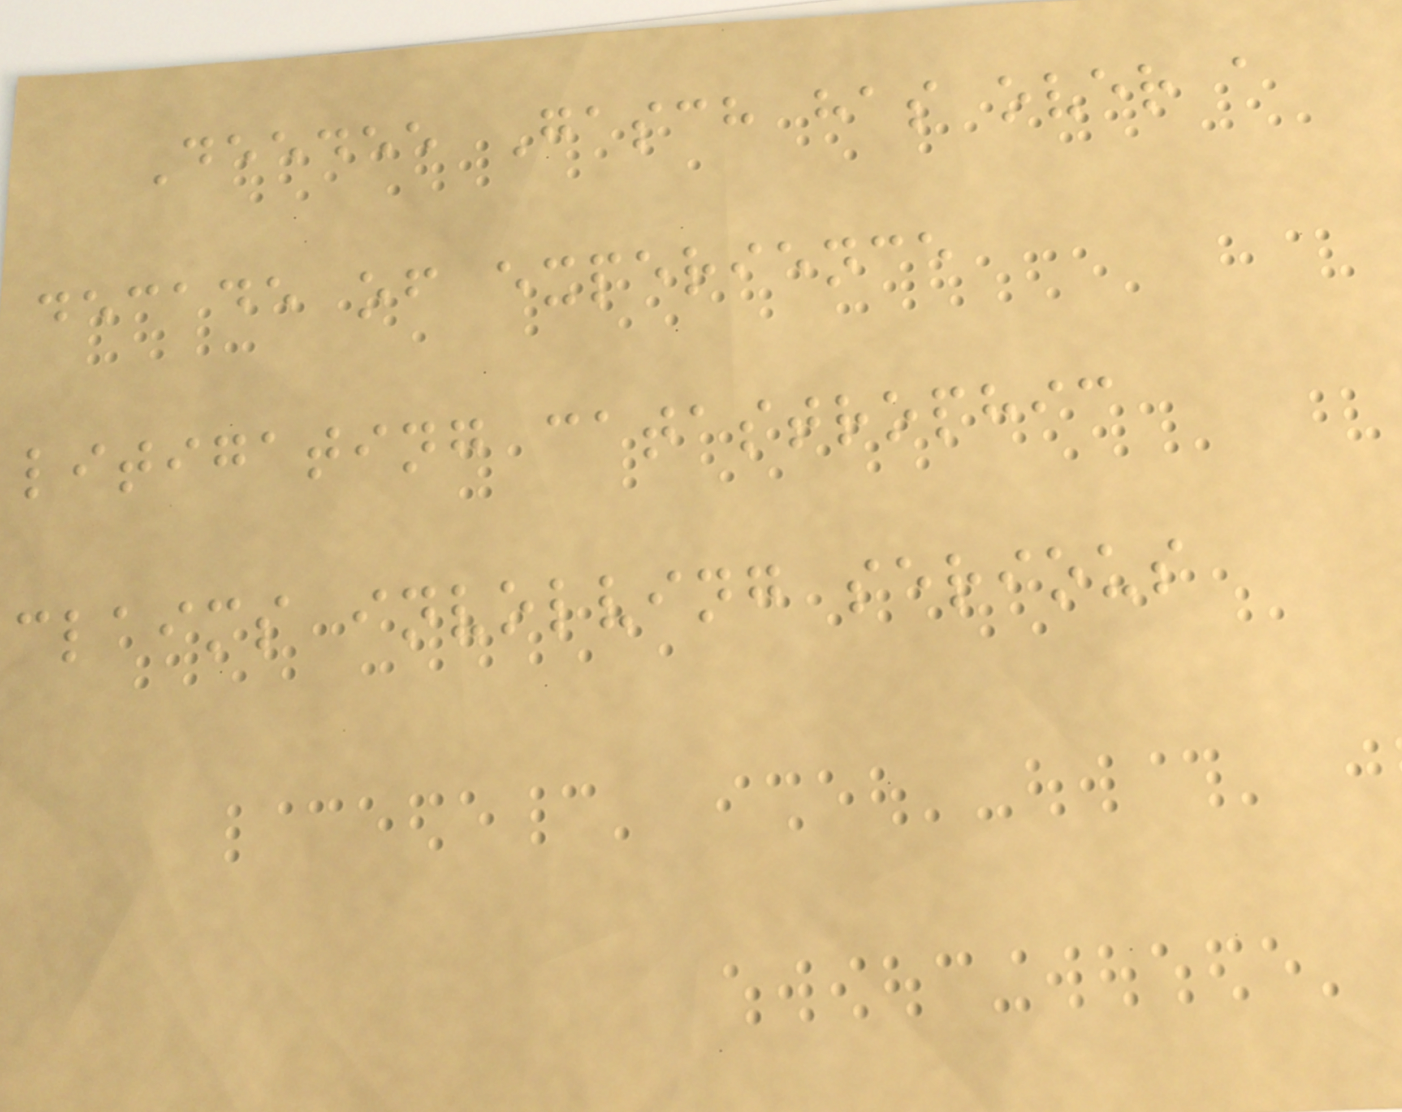Deedee Gasch has over a
decade of experience
litigating catastrophic
claims involving serious
